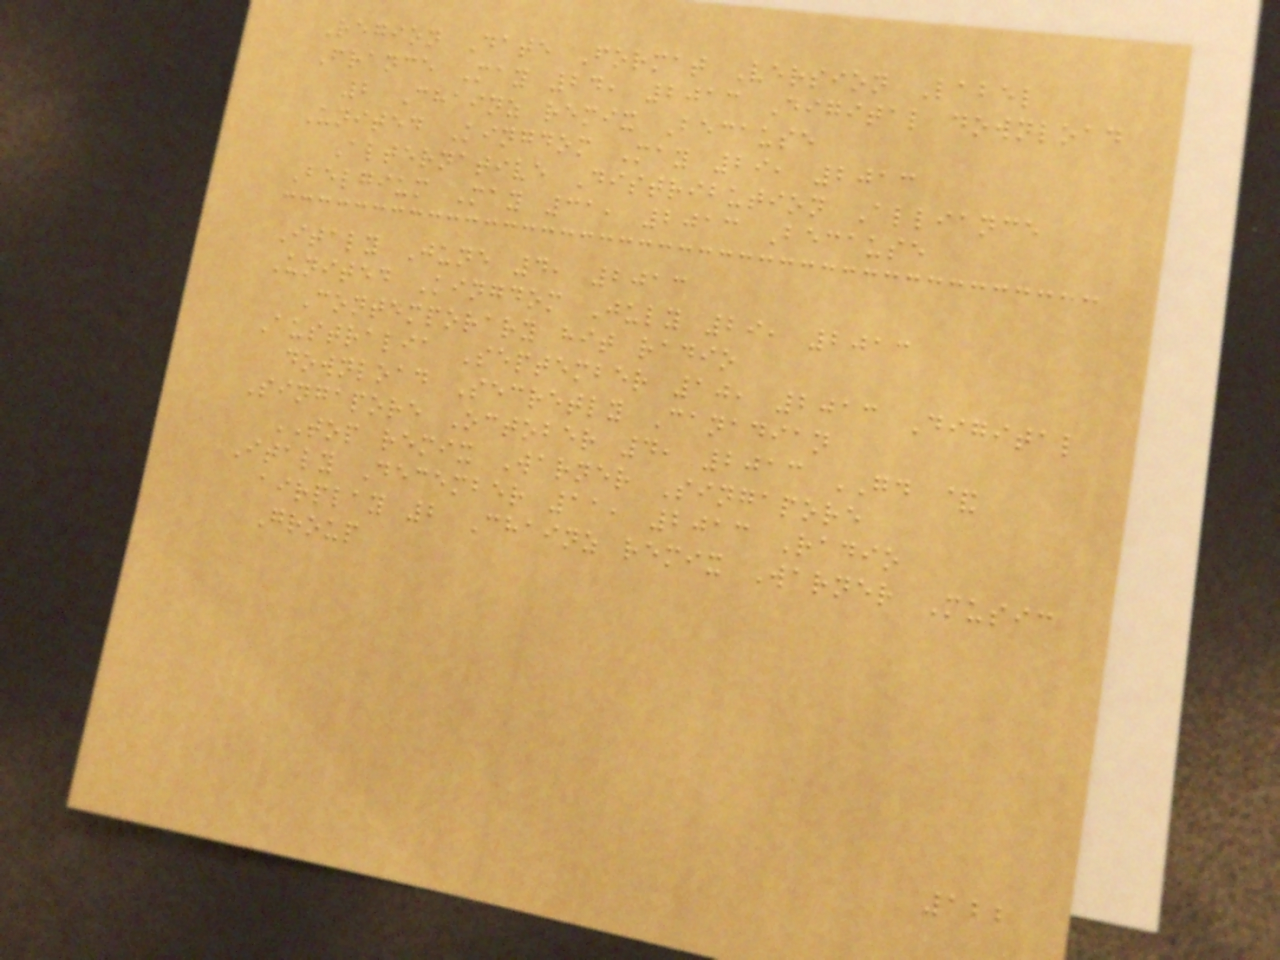Region Date Format Version Label
France May 24, 2013 Digital download
2 Chainz remix Because
United Kingdom May 29, 2013
Alternative Distribution Alliance
Belgium May 31, 2013 Because
Italy June 4, 2013
United Kingdom July 29, 2013
Contemporary hit radio
Australia September 10, 2013 Digital
download Secretly Canadian
Singapore October 4, 2013 GD &
TOP remix Warner Singapore
Italy December 11, 2013 Radio
airplay 2 Chainz remix Warner Music
Group
122
